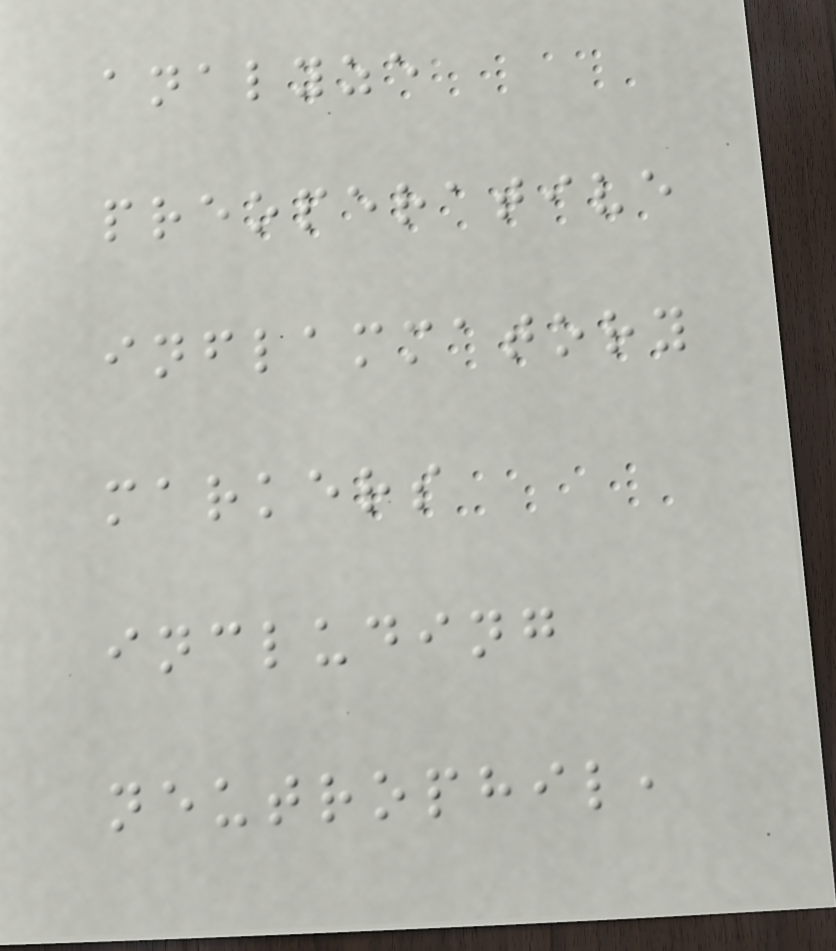analyze
preoperative
inflammatory
markers
including
neutrophil,
